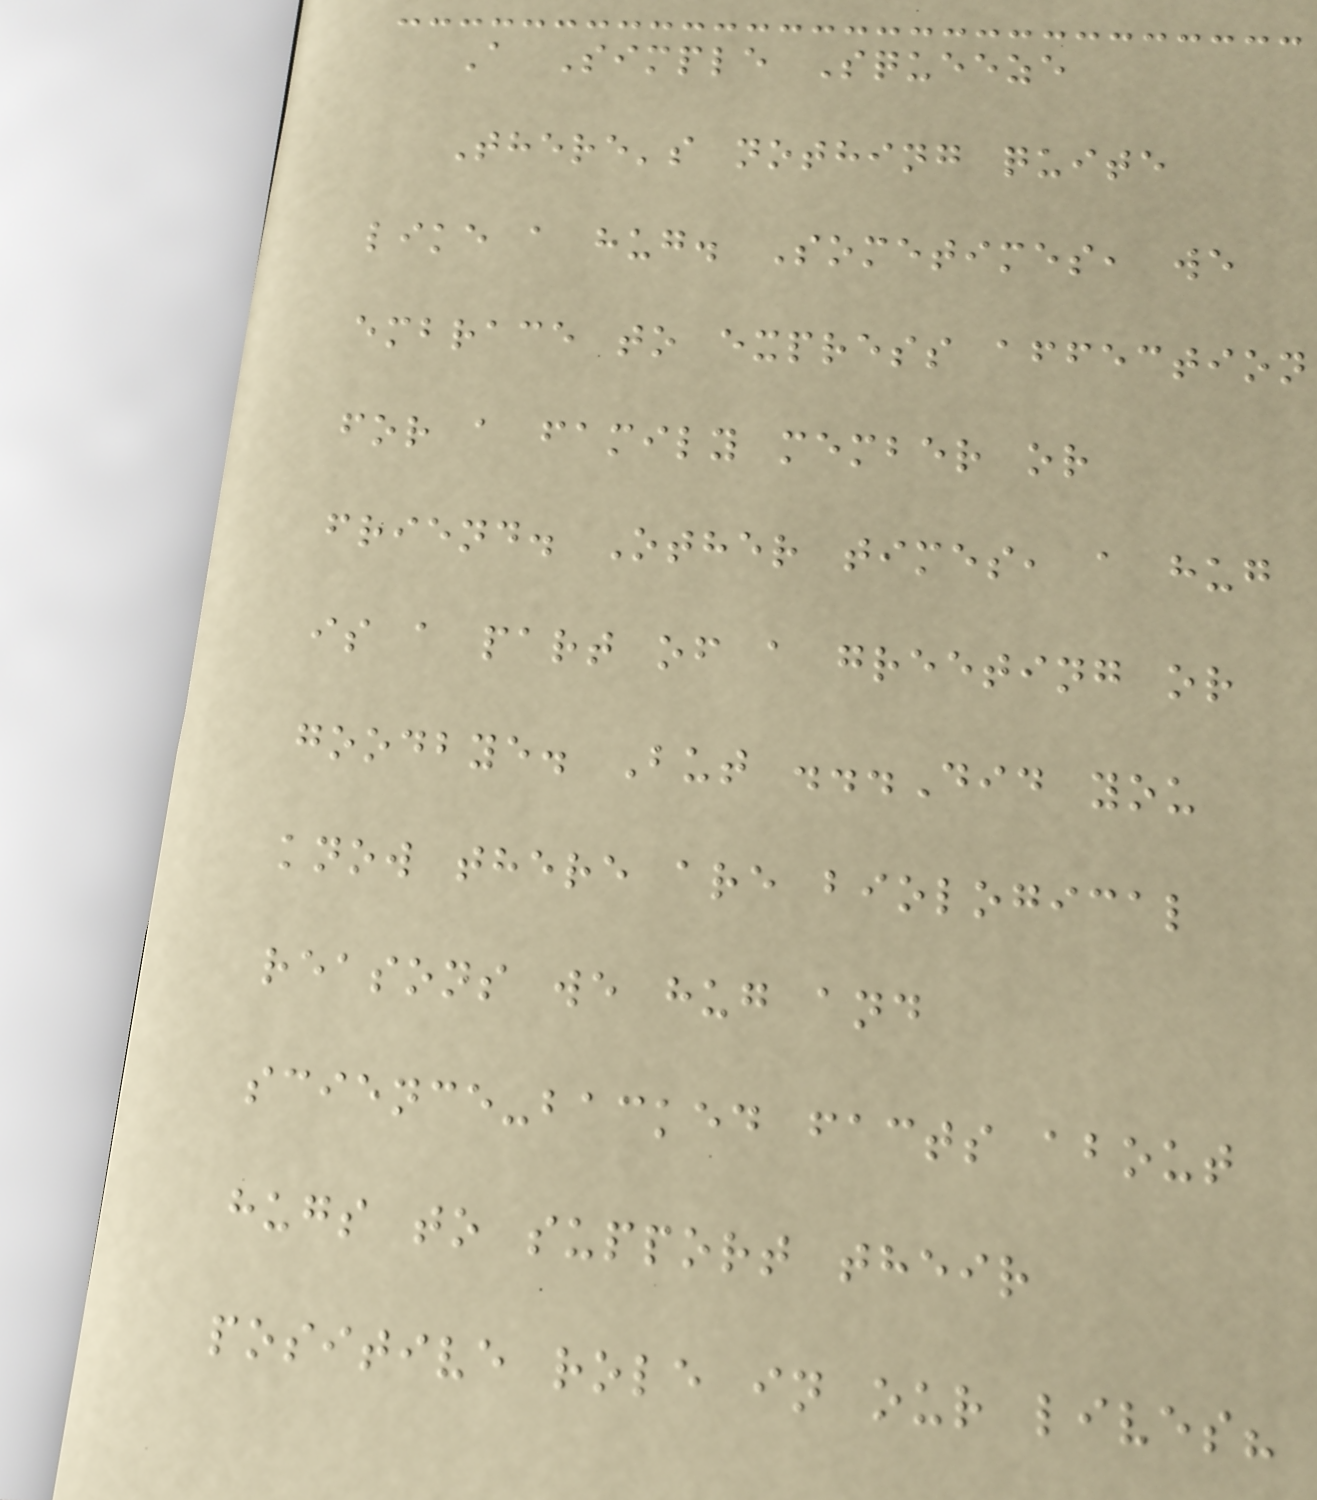A Simple Squeeze
There's nothing quite
like a hug. Sometimes, we
embrace to express affection
for a family member or
friend. Other times, a hug
is a part of a greeting or
goodbye. But ...Did you
know there are biological
reasons we hug and
science-backed facts about
hugs to support their
positive role in our lives?
